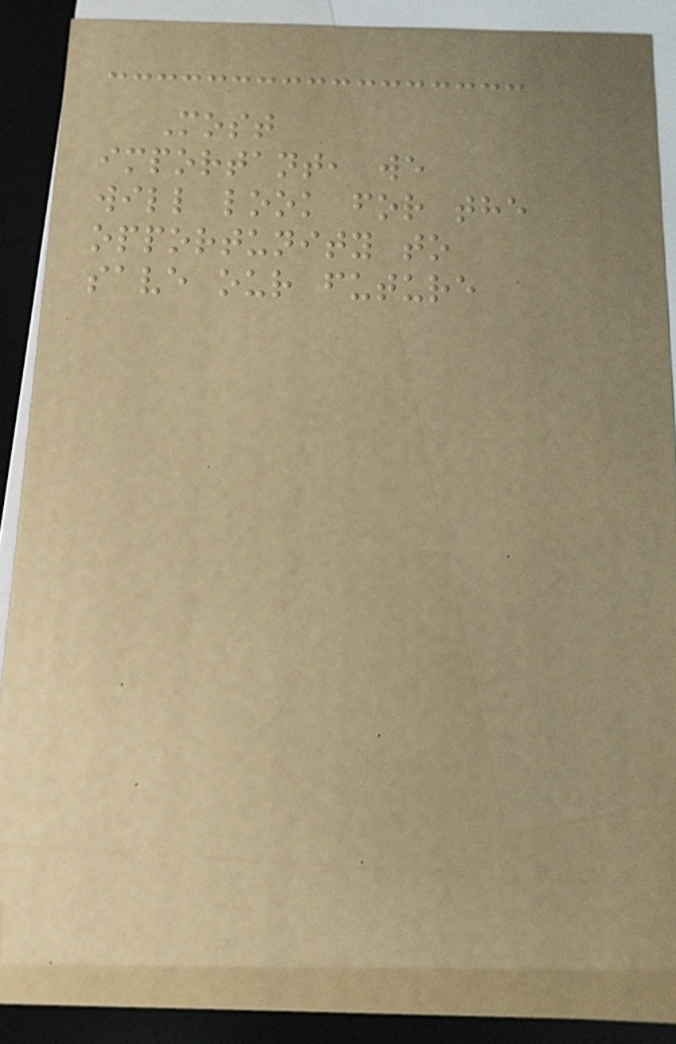Most
important, we
will look for the
opportunity to
save our future
